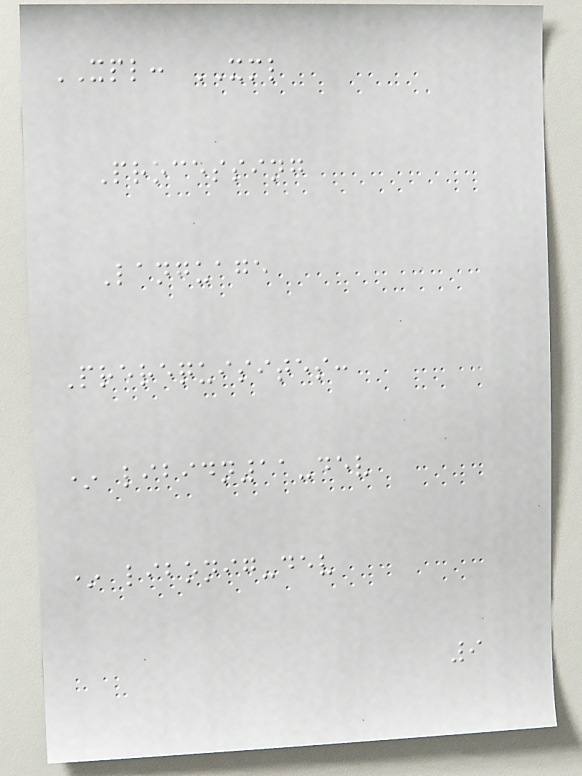XPL: XML
Processing
Language
Prerequisites:
* libidn11-dev
* libonig-dev
9
